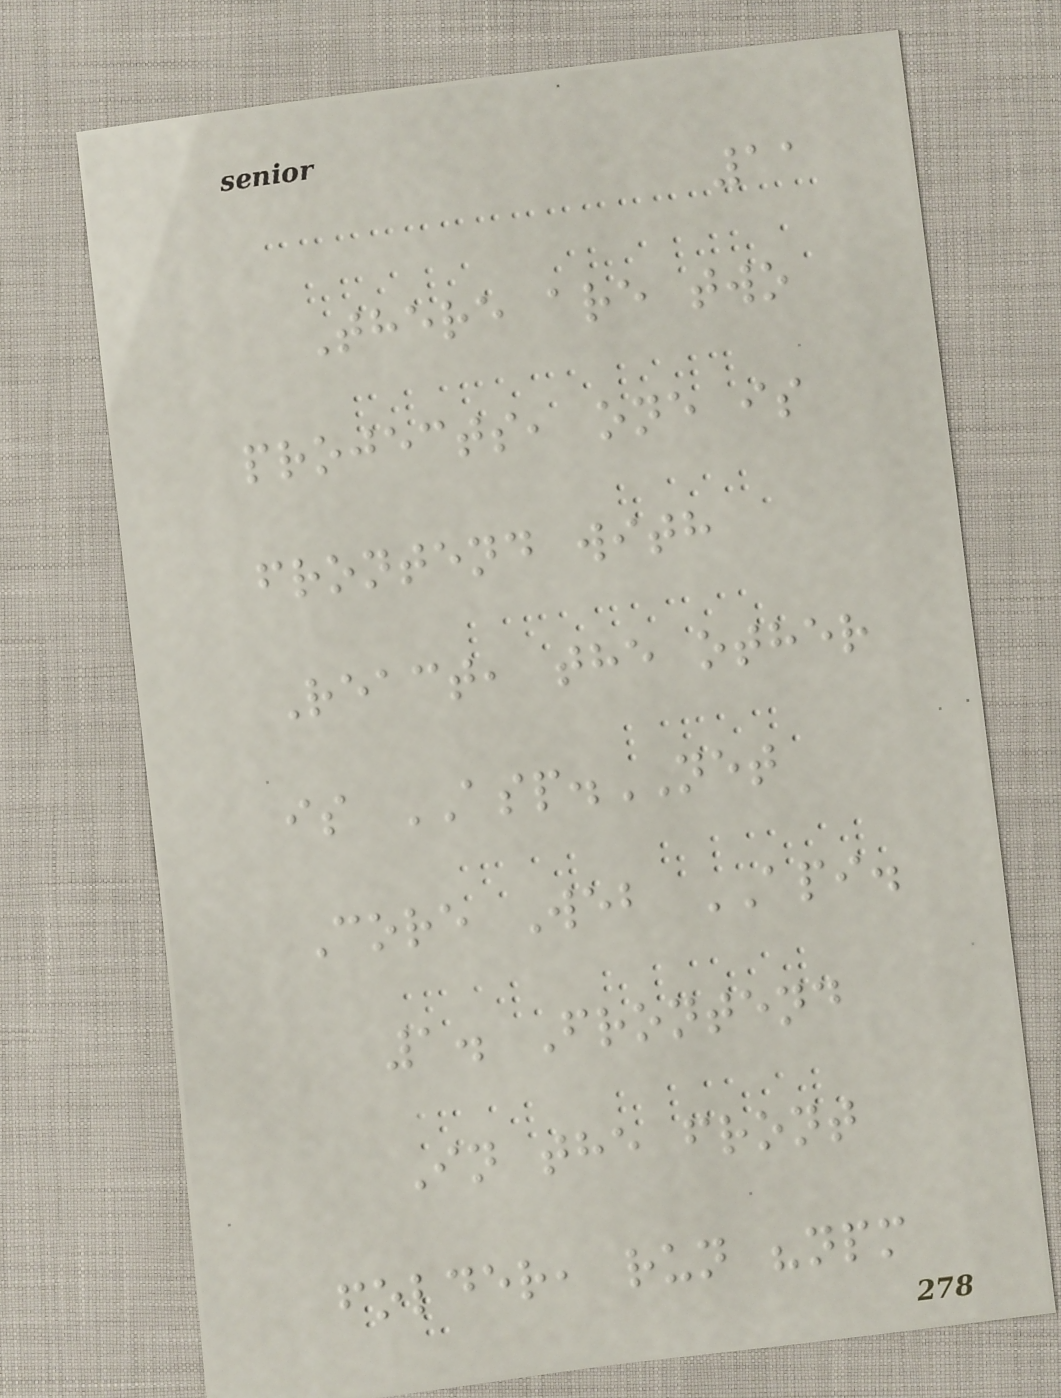11
There are two
projects, one is
frontend with
React, the other
is ASP.NET
Core Web API.
1. Frontend
In the front
folder, run "npm
